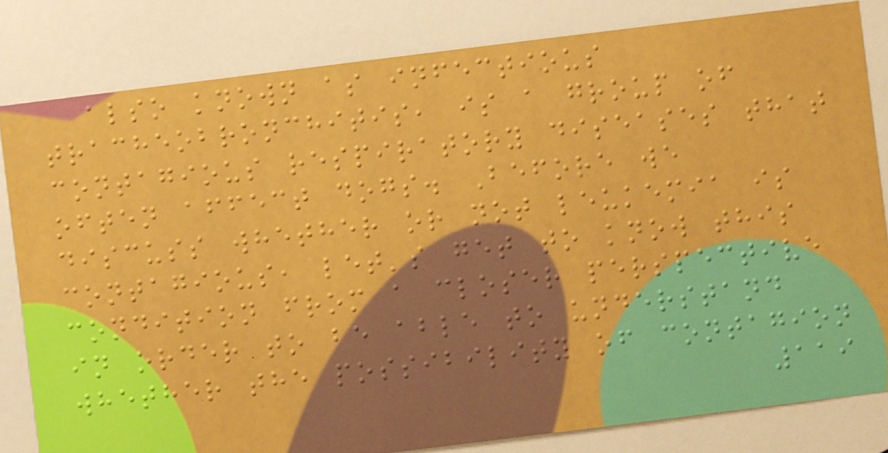also known as infectious
tracheobronchitis, is a group of
contagious respiratory diseases that
often affect dogs. Before we
discuss whether or not leukemia is
contagious, let's get to know this
condition from a closer perspective
in order to be able to understand
whether the possibility of contagion
119
